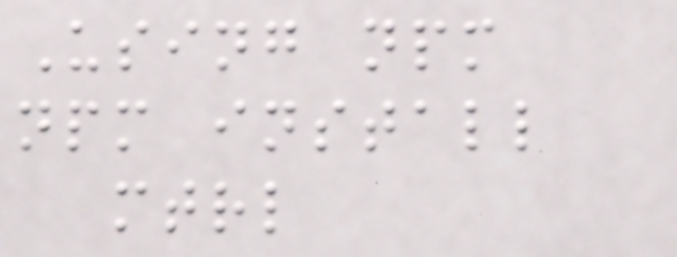Using npm
npm install
mtrl
